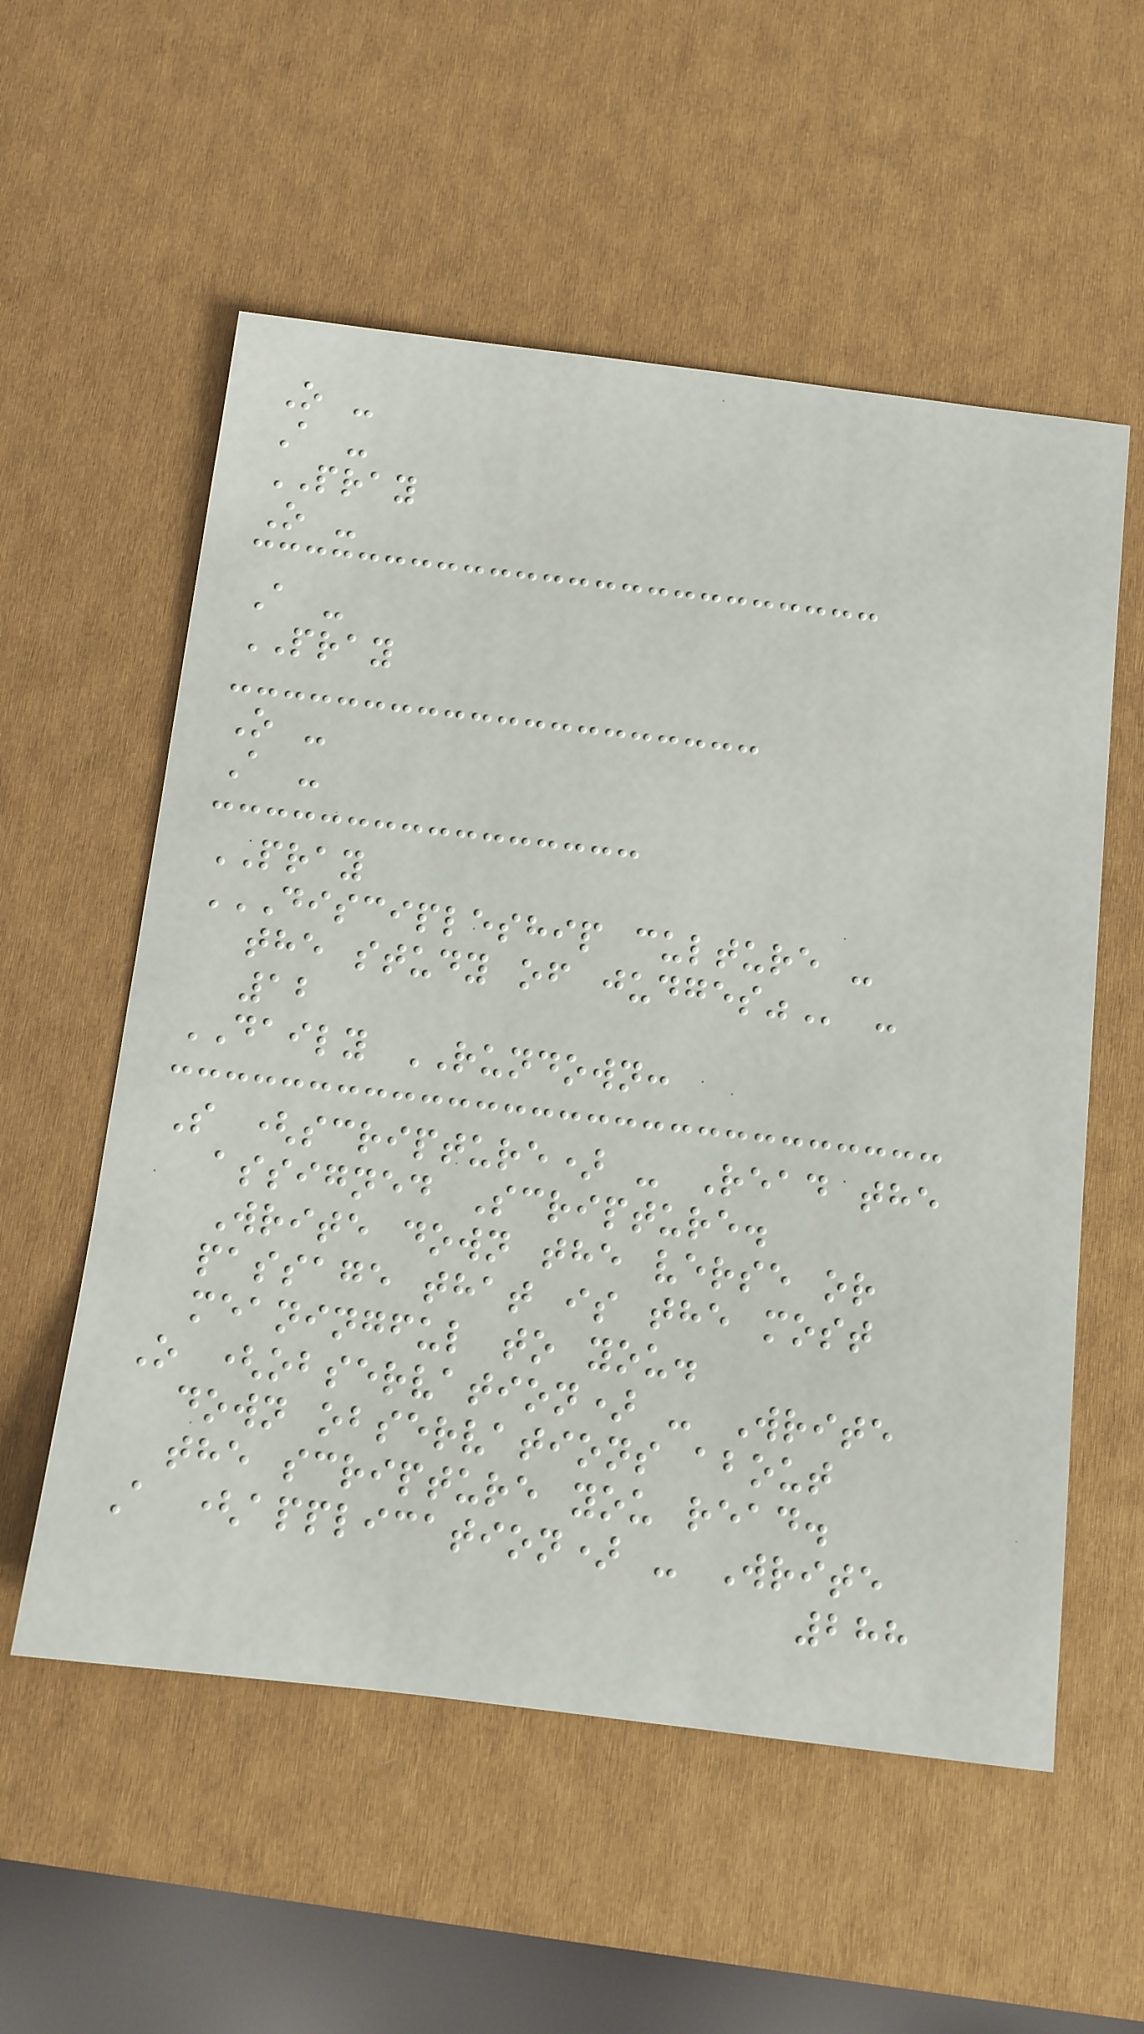O -
A -
PRAY
O -
A -
PRAY
O -
A -
PRAY
DISCIPLESHIP CULTURE -
THE STUDY OF JUDGES" -
12
DAILY RUNDOWN:
S (scripture) - Read the
assigned Scripture.
Write down the verse or
passage that is the most
meaningful to you.
O (observation) - Write
down observations about
the scripture you read.
A (application) - Write
288
